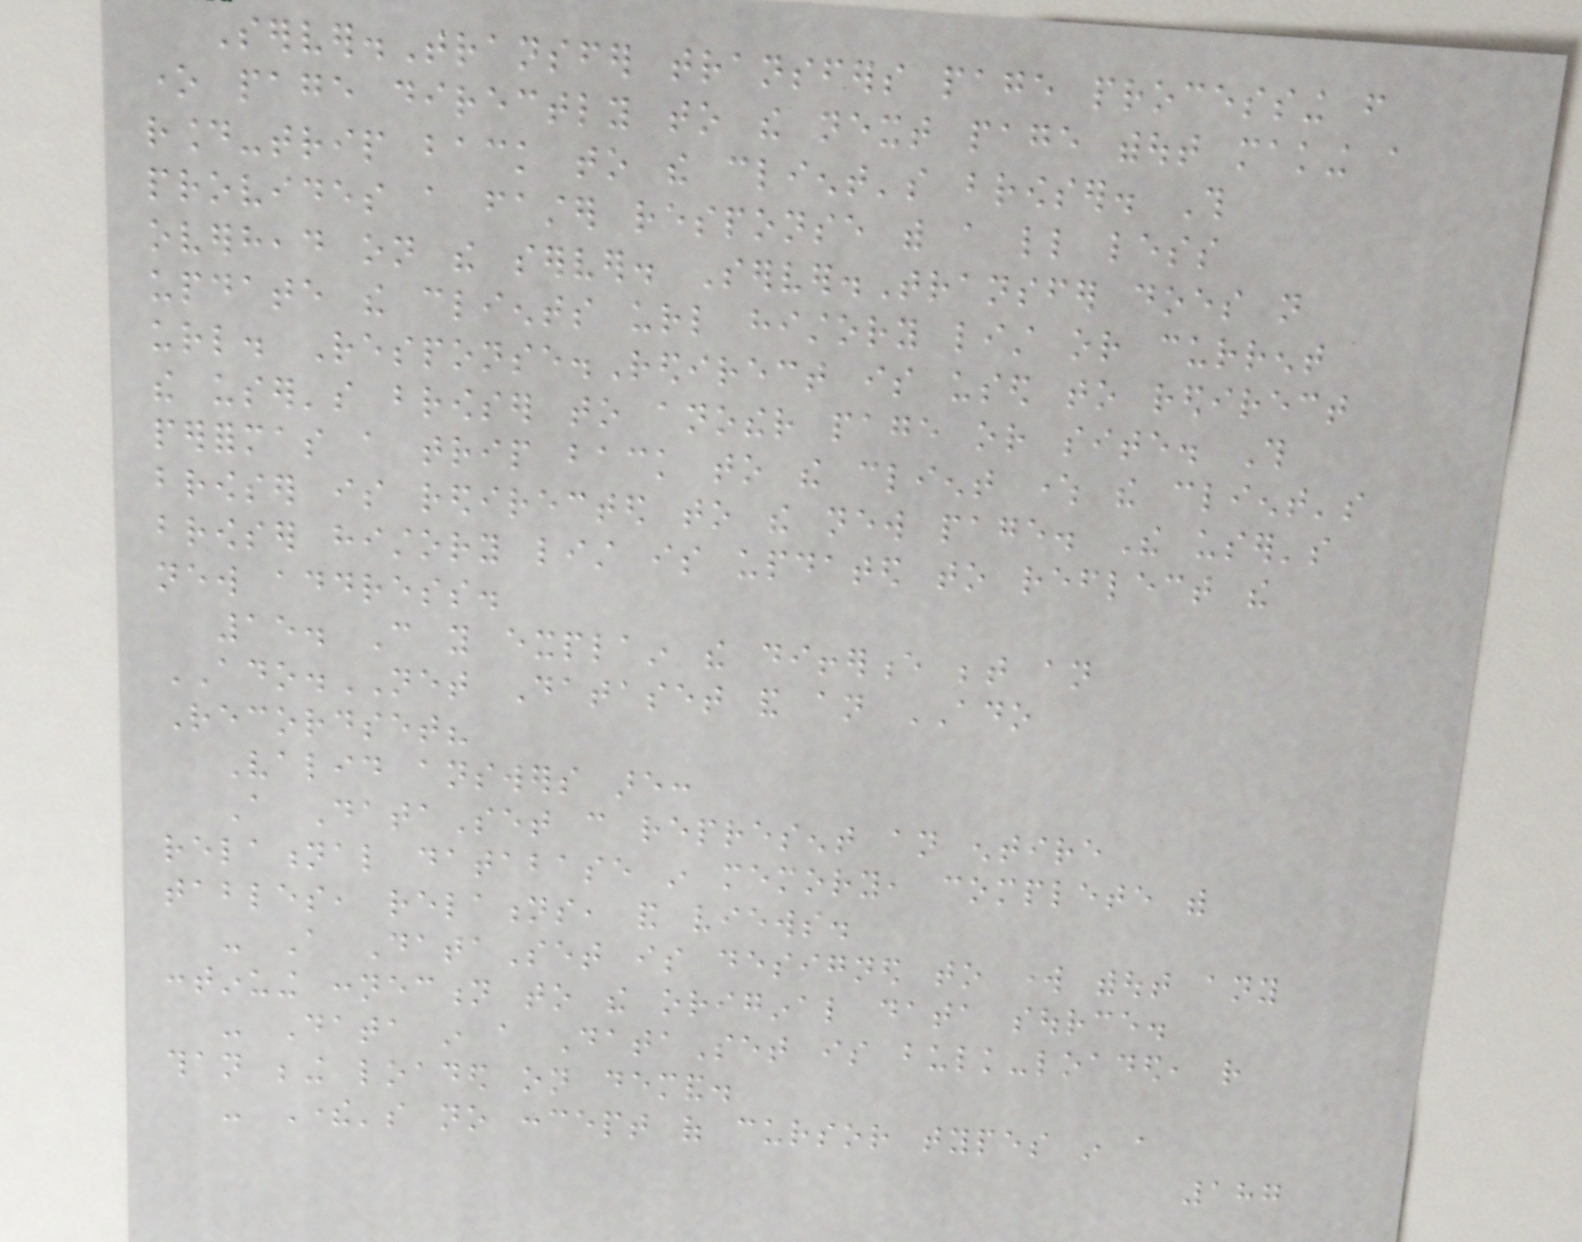Server.Transfer transfers page processing from
one page directly to the next page without making a
round-trip back to the client's browser. This
provides a faster response with a little less
overhead on the server. Server.Transfer does not
update the clients url history list or current
url. Response.Redirect is used to redirect
the user's browser to another page or site. This
performas a trip back to the client where the client's
browser is redirected to the new page. The user's
browser history list is updated to reflect the
new address.
15. Can you explain the difference between an
ADO.NET Dataset and an ADO
Recordset?
Valid answers are:
A DataSet can represent an entire
relational database in memory, complete with
tables, relations, and views.
- A DataSet is designed to work without any
continuing connection to the original data source.
- Data in a DataSet is bulk-loaded, rather
than being loaded on demand.
- There's no concept of cursor types in a
187
